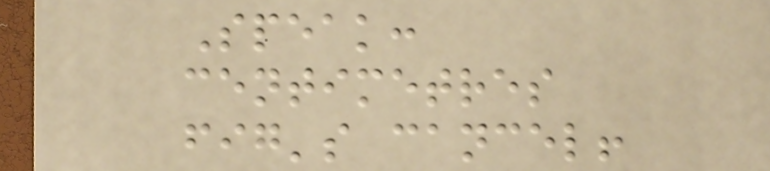Speak:
centimetres
fig's cancel!
